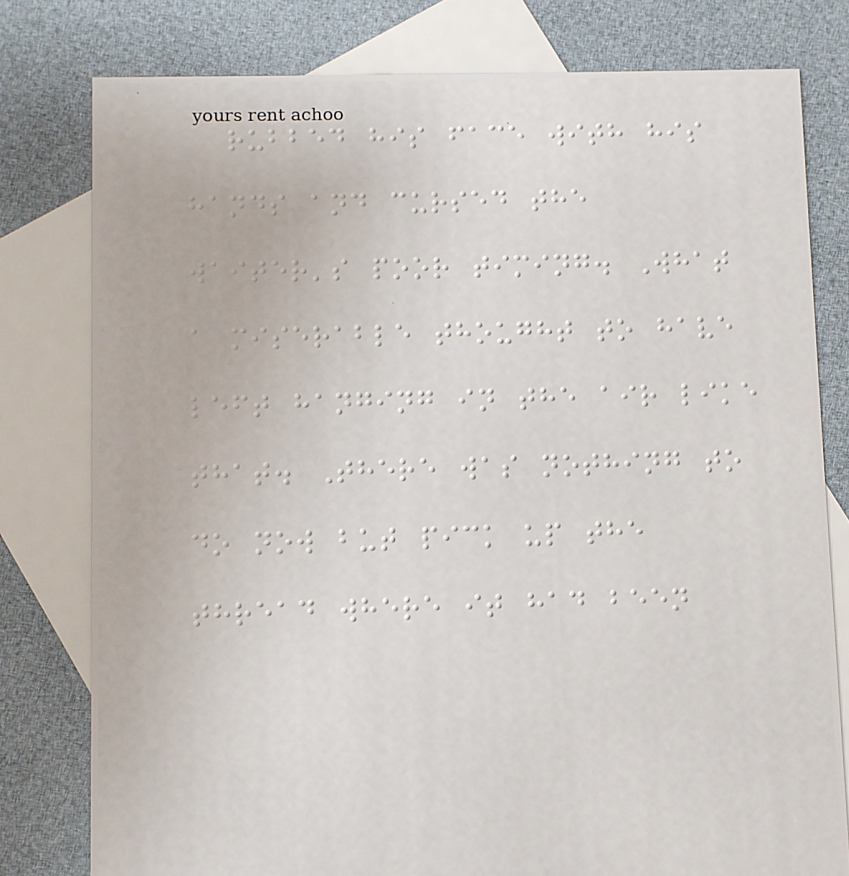rubbed his face with his
hands and cursed the
waiter's poor timing. What
a miserable thought to have
left hanging in the air like
that. There was nothing to
do now but pick up the
thread where it had been
